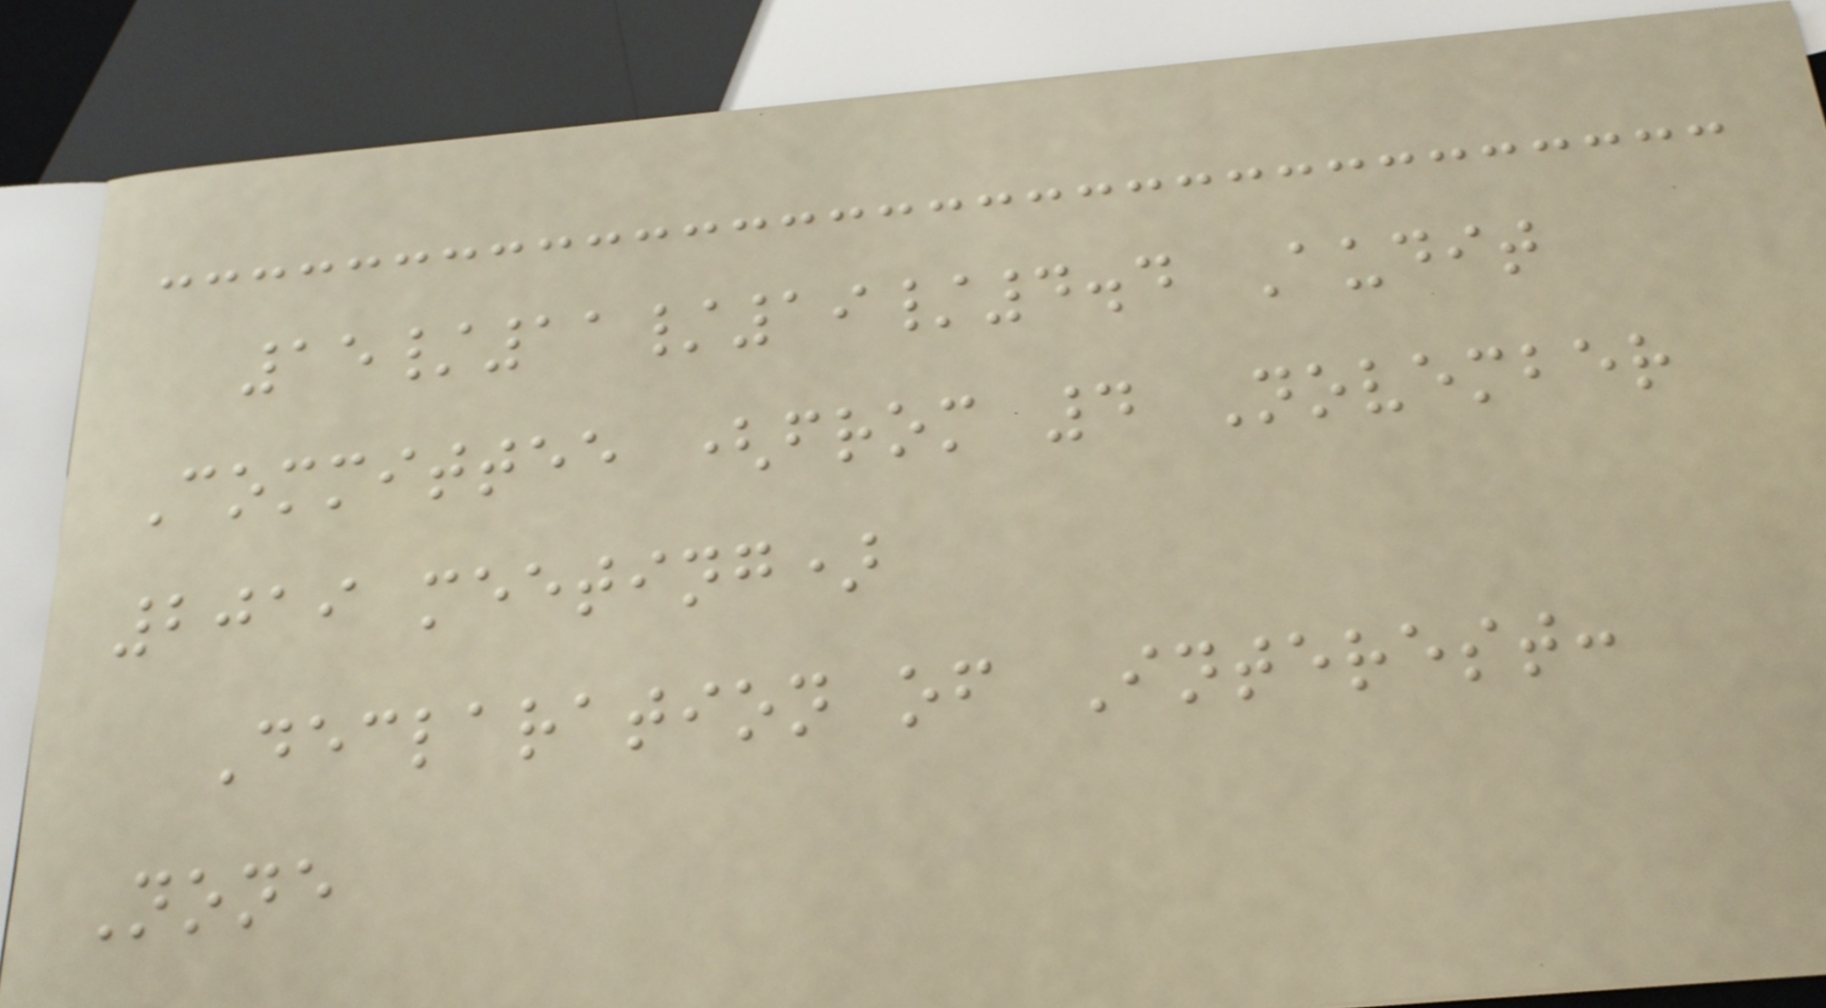15/11/19/4.4 Audit
Committee (from 4 November
2019 meeting)
Declaration of Interest:
None
